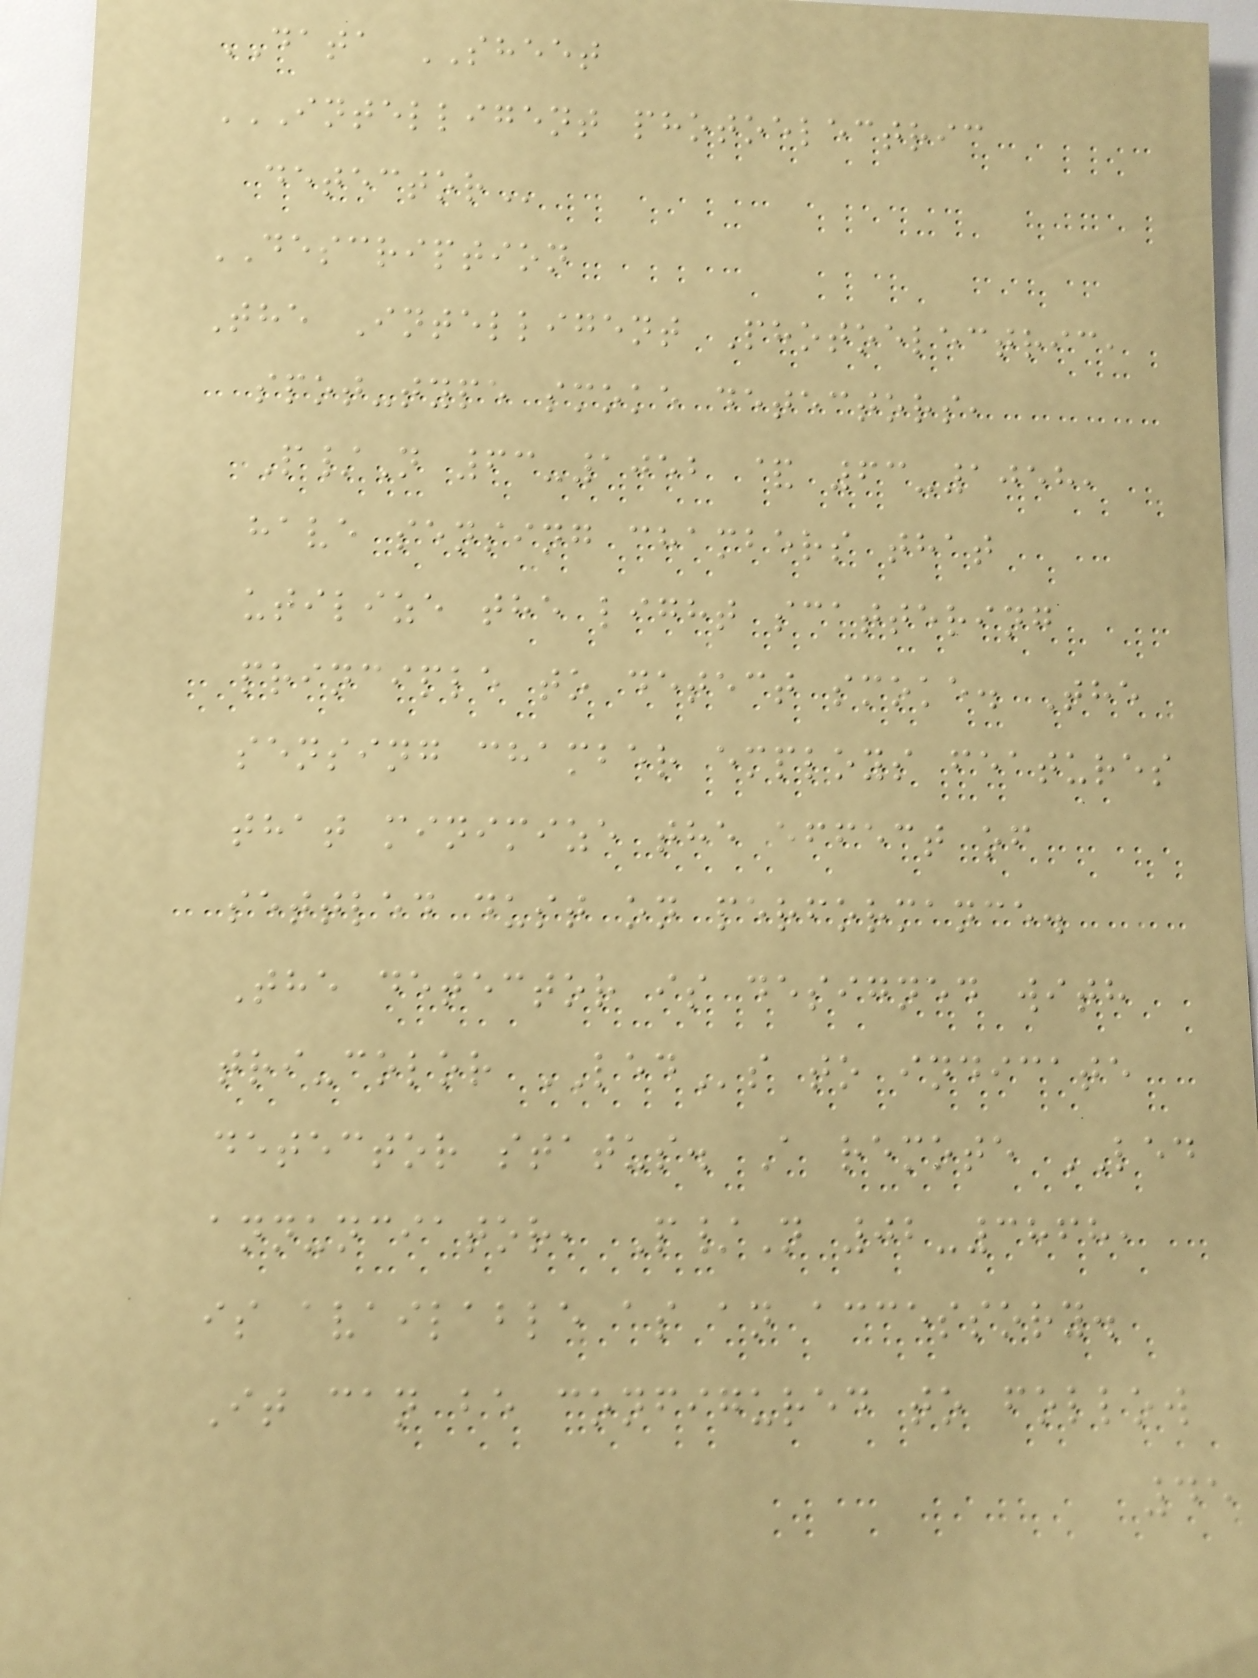DATA SHEET
INTELLIGENT PHOTOELECTRIC
DETECTOR
DESCRIPTION
The Intelligent Photoelectric,
spot-type smoke detectors,
P/N 63-1052 & 63-1058,
have sensing chambers that
utilize the light scattering
principle to detect smoke. The
sensing chamber employs features
that minimize the effect of
settled dust on performance.
The detector is designed with
tri-color LEDs to indicate
detector status. A remote LED
annunciator, P/N 02-3868,
is available as an accessory.
It can be configured to follow
45
